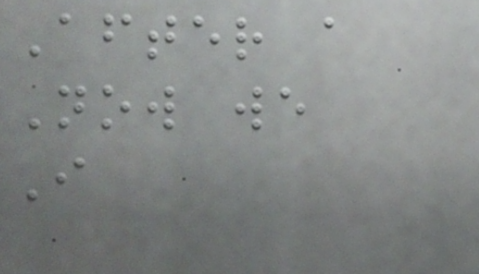After a
Now we
I
